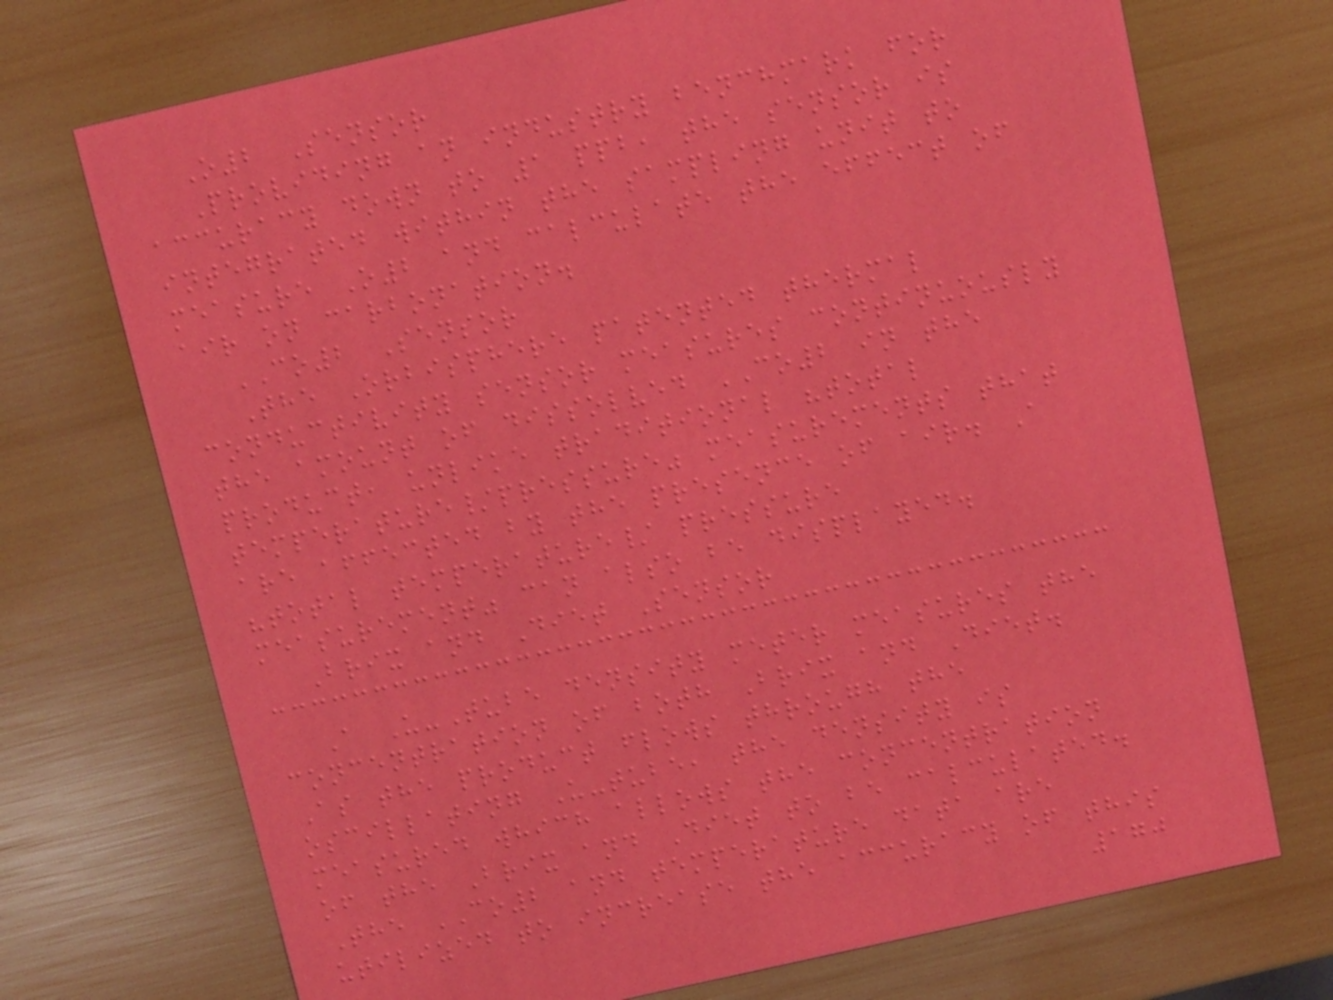O2 Sensor
Providing an industry benchmark for
accuracy down to 1 ppb, the sensor is
integrated within the sampling unit to
measure O2 and calculate the effect of
air on carbonation.
CO2 Sensor
The Orbisphere patented thermal
conductivity sensor measures continuously
the amount of dissolved CO2 in the
product, unlike traditional "total
temperature/pressure" measurements that
are affected by the presence of air. A
"total temperature/ pressure
measurement" can also be displayed.
Brix and Diet Sensor
A U-Tube density meter measures the
concentration of both Brix and Diet.
As the product flows through the
oscillating U-tube, the density is
measured which allows the concentration
of the Brix and Diet to be calculated.
The CO2 and temperature data are
utilized to increase the accuracy of this
170
